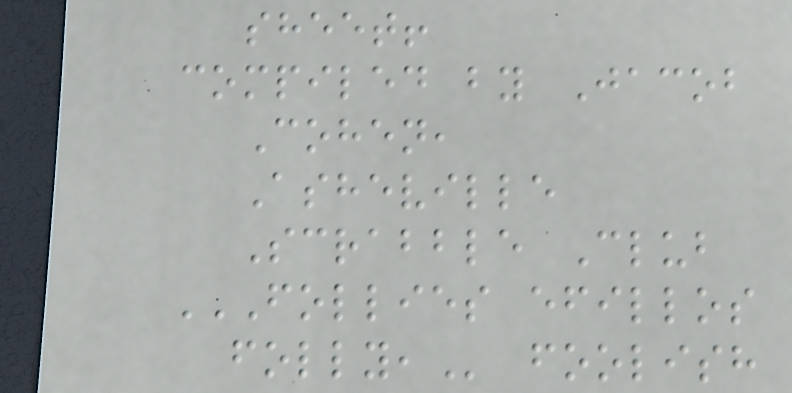sheet!
compiled by Jacob
Cohen,
Asheville
Scrabble Club
FOLLIES EFILLOS
FOLLY, foolish
